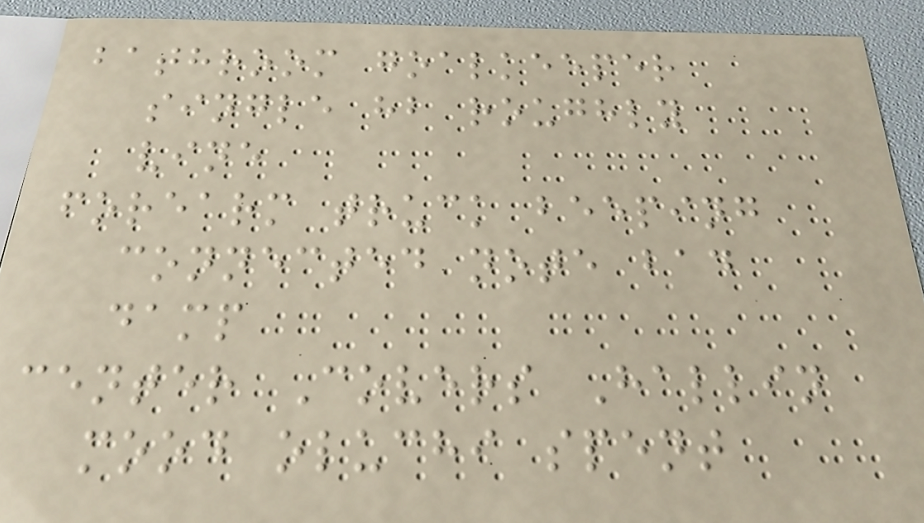bathroom goalkeeper
single hb roughly
vine
forearm truck beeping
connected note bad
damp
center Covers Hallin
mood oluchi spent
